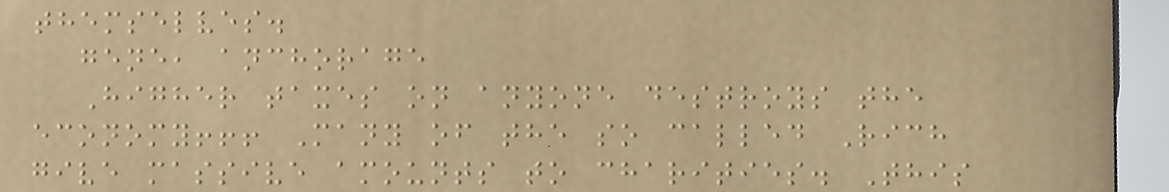themselves.
gene, anchorage
Higher taxes on anyone destroys the
economy!!! Many of the so called Rich
give massive amounts to charities. This
